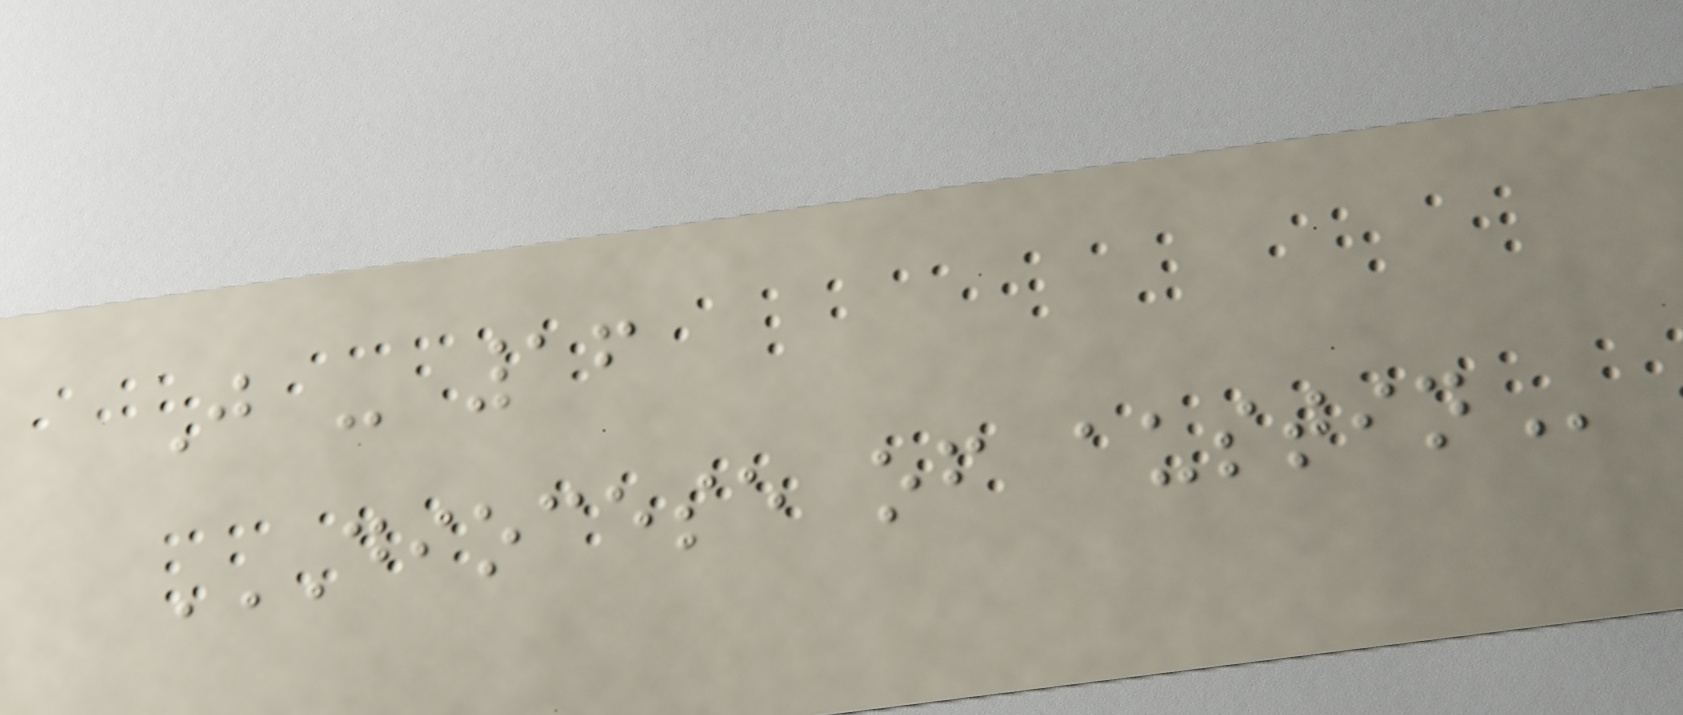J - 16
DIOCESE OF AUSTIN
